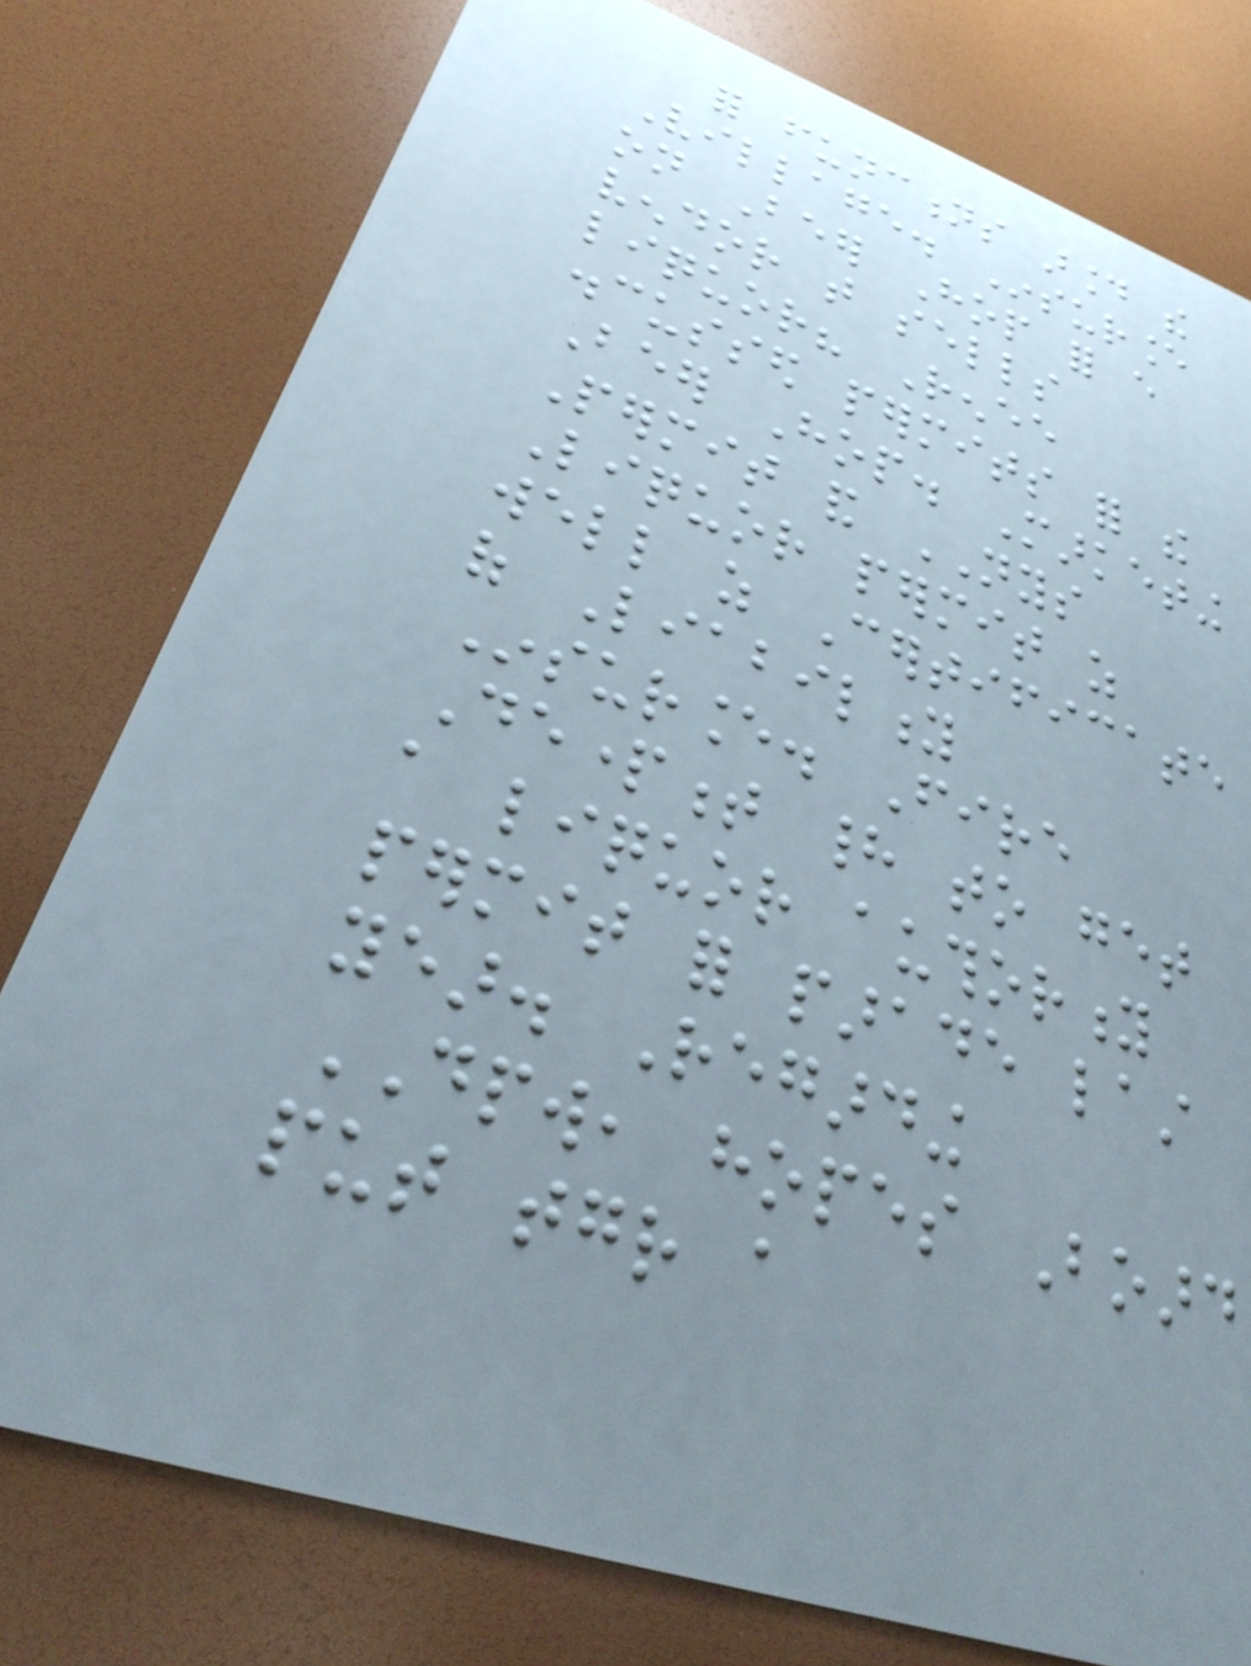for functions around the
Village. Insurance
on Beer Hop for every
vendor that sells
liquor? Renee
discussed permits for the
Beer Hop. Marketing
Permit and NYS
Liquor permit as
well as Certificate
of Liability
Insurance. Fire
Department had to get
a liquor authority
permit for parade last
year. Regarding
DPW, hopes Board
put together a
